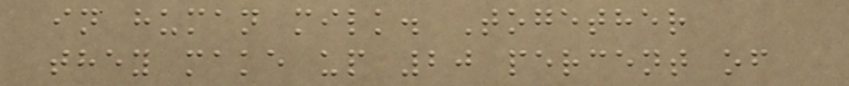in human milk. Together
they make up 20 percent of
